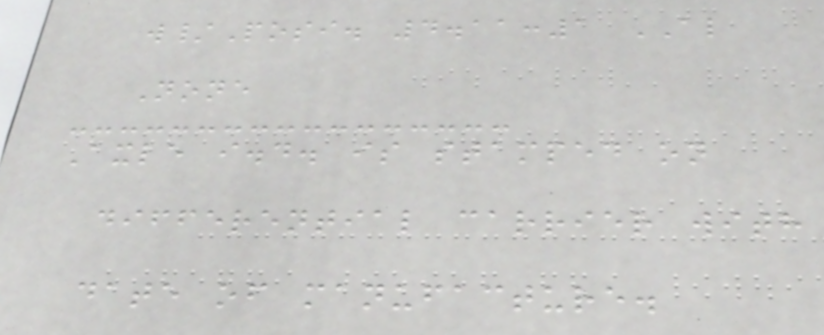w/Posi. 4.11:1 AL
None
Axle i.d. is stamped on
differential carrier with
date of manufacture.
